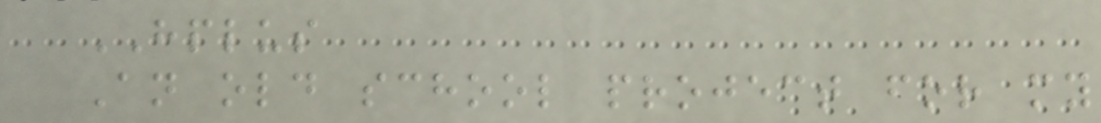HPLUS
An old school project for my
